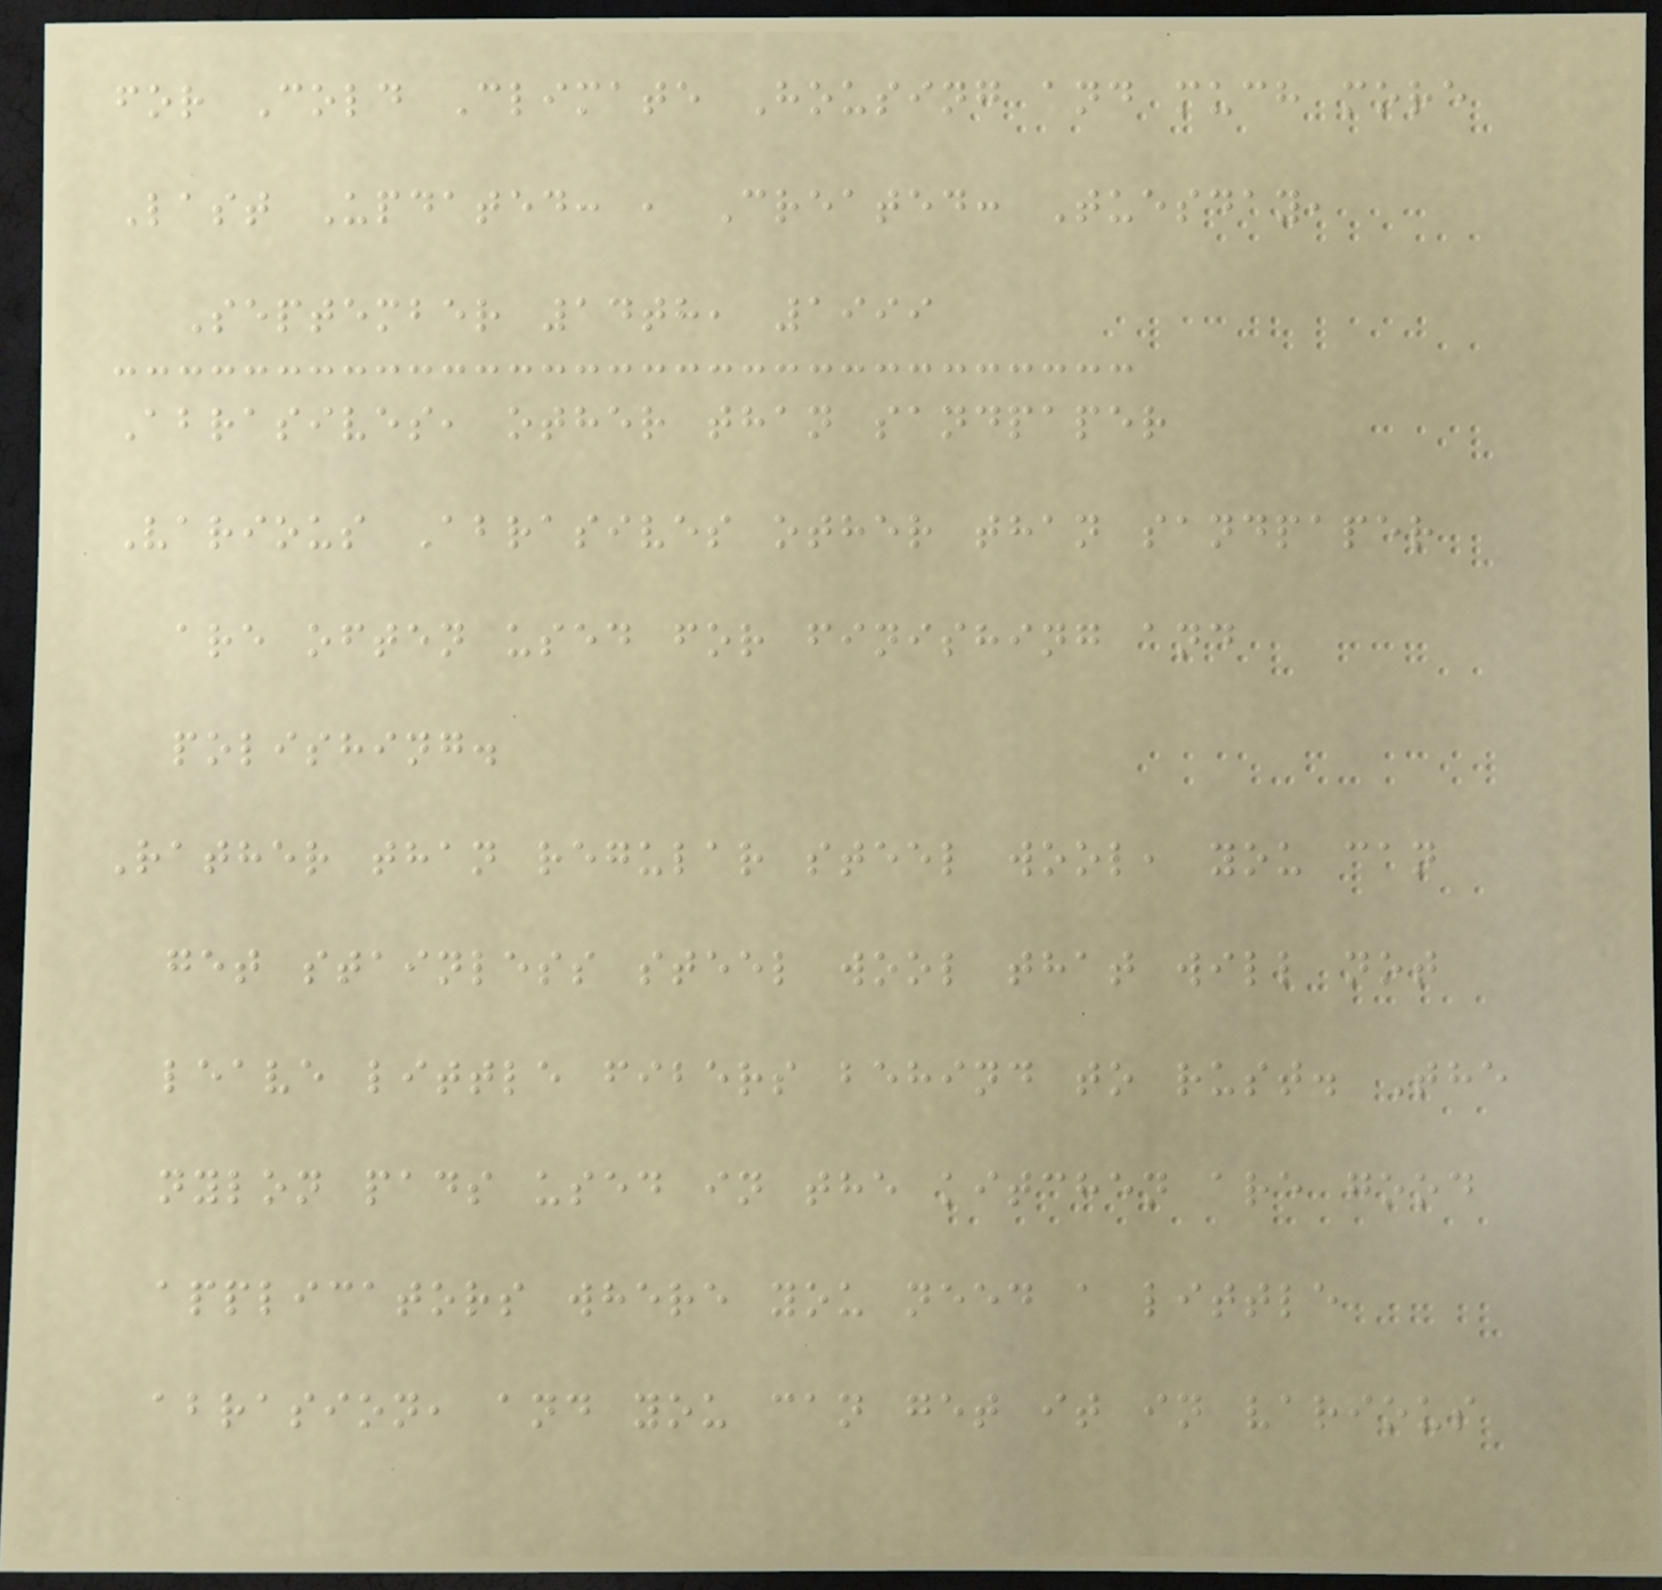for Cold Climate Housing and much more
Last Updated: , Created: Tuesday,
September 14th, 1999
Abrasives, other than sandpaper
Various Abrasives other than sandpaper
are often used for finishing and
polishing.
Rather than regular steel wool, you can
get stainless steel wool that will not
leave little fibers behind to rust. The
nylon pads used in the kitchen are good
applicators where you need a little
abrasion, and you can get it in various
